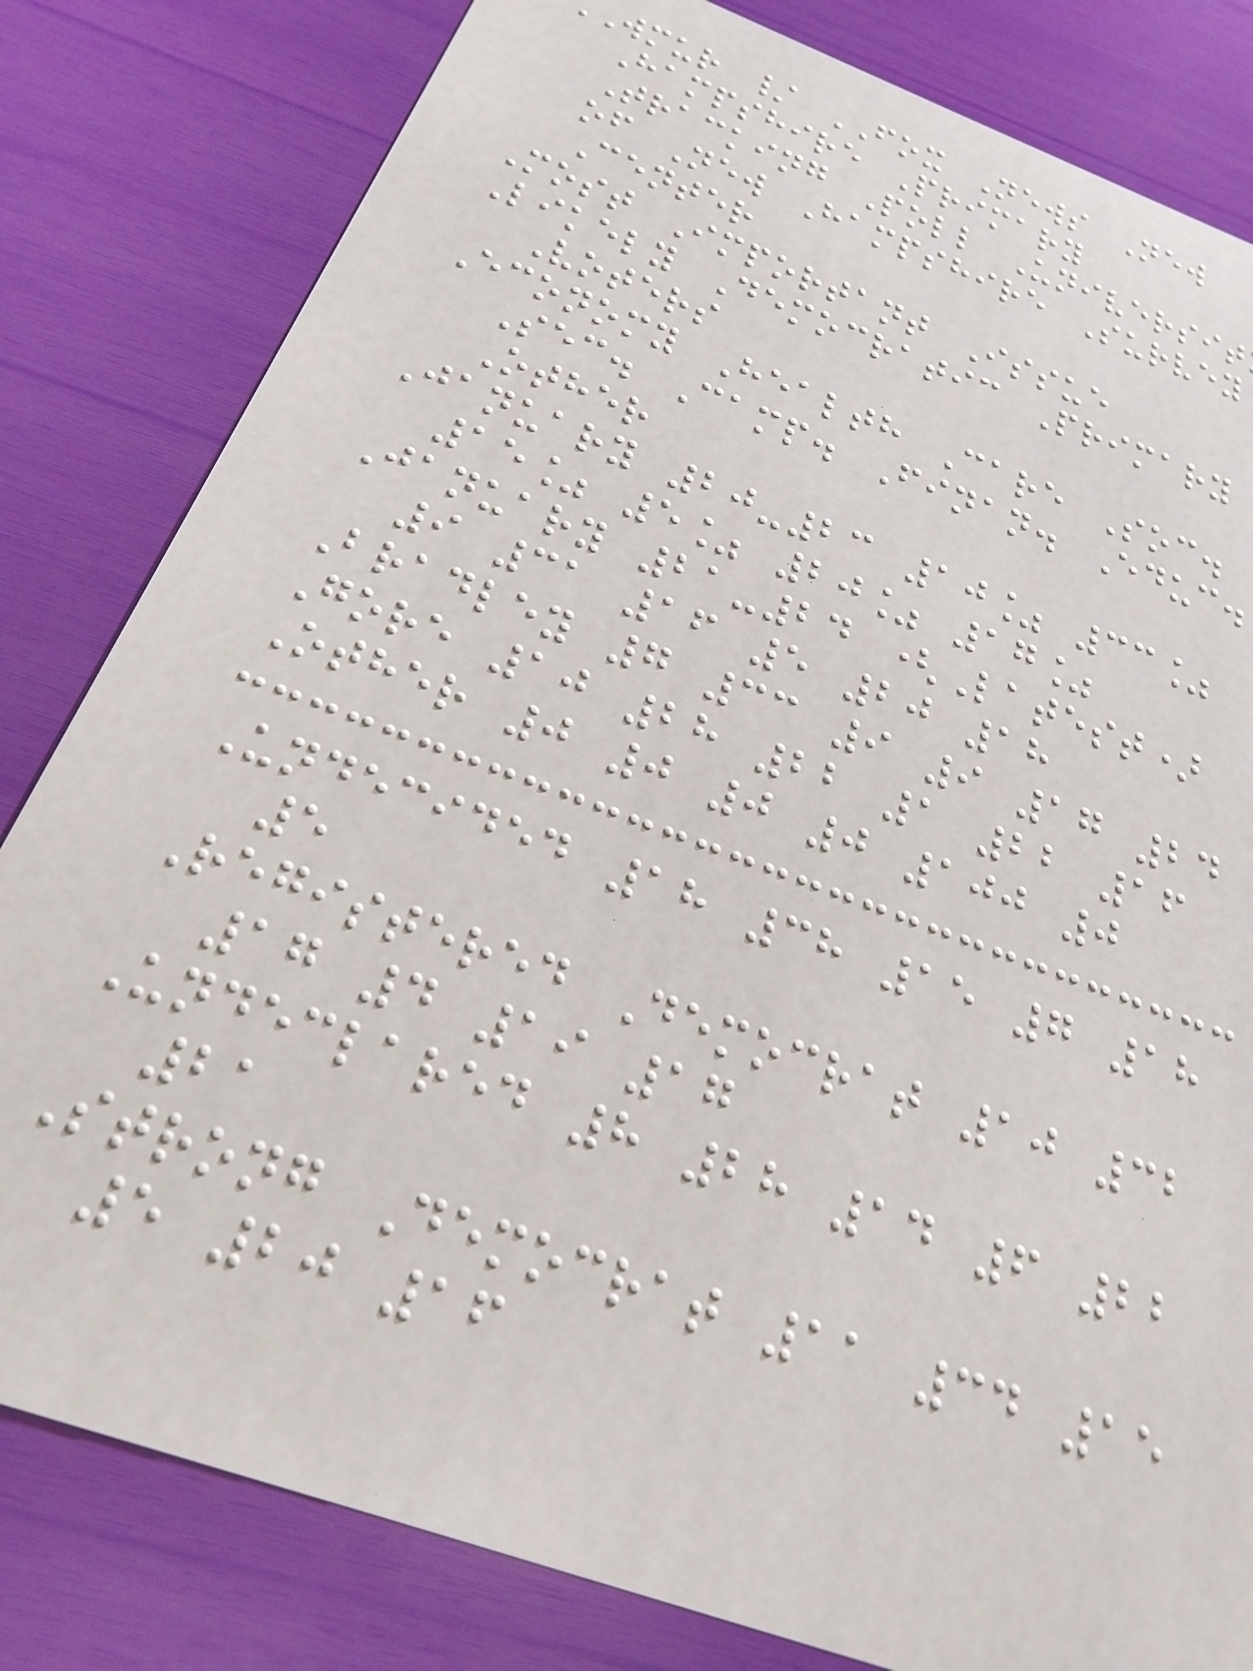wmur / FOX News New
Hampshire Primary
Tracking Poll Universit
of New Hampshire Survey
Center
Most Important Issue
Likely Democratic Primary
Voters
Economy Health Care Soc.
Sec. Camp. Finan. Educ.
Other
January 20-23 10% 33%
15% 5% 20% 17%
January 21-24 (Latest)
9 31 16 5 20 18
Bradley 7 33 9 9 17 24
Gore 10 28 22 1 22 16
Other 0 0 0 0 100 0
Undecided 18 38 15 7 18
5
Registered Democrat 10 32
17 4 19 17
Undeclared 8 28 14 6 22
21
Strong Democrat 11 34 15
5 20 16
